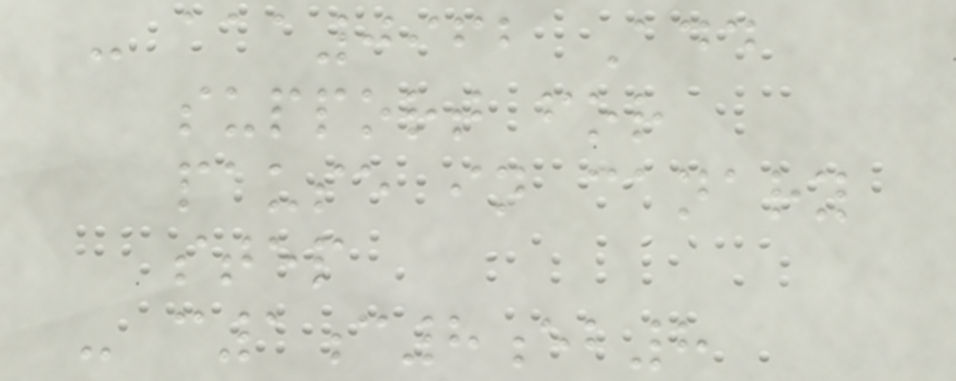- aaa0962 Add
support for
pause in canary
step
- c1c8eb8
